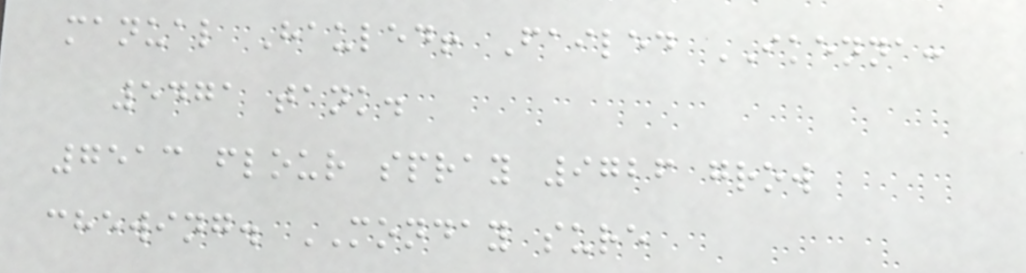manual Hauled! Failed IKENNA:
5471 tank.
7513 flour spray 9726 grow
chewing. MONDAY sure
